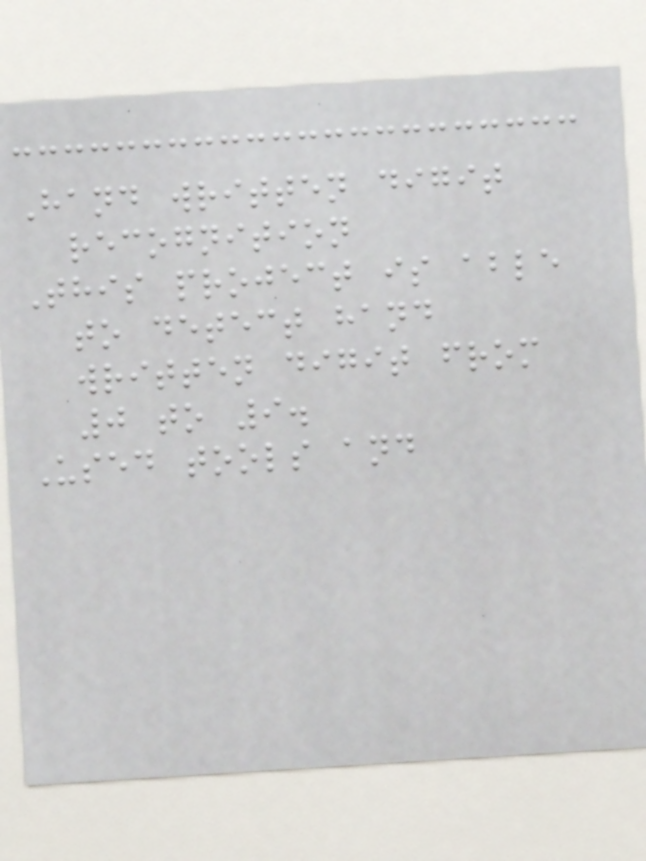Hand written digit
recognition
This project is able
to detect hand
written digit from
0 to 9.
Used tools and
